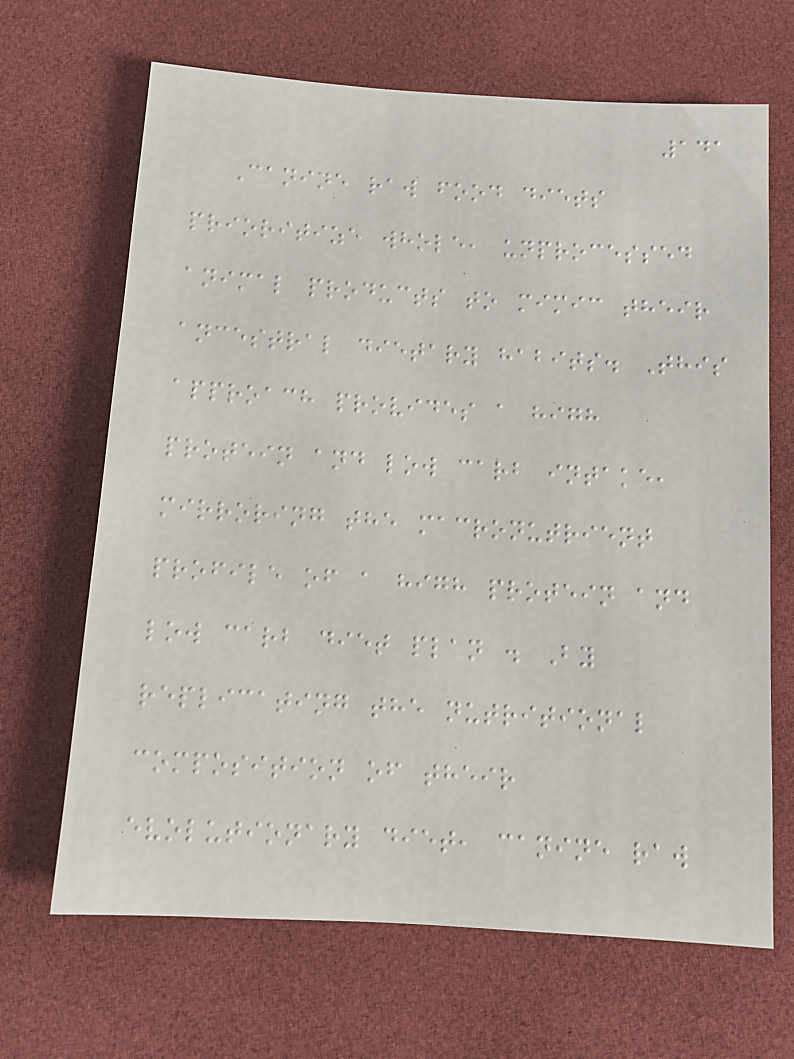141
Canine raw food diets
prioritize whole, unprocessed
animal products to mimic their
ancestral dietary habits. This
approach provides a high
protein and low carb intake,
mirroring the macronutrient
profile of a high protein and
low carb diet plan . By
replicating the nutritional
composition of their
evolutionary diet, canine raw
